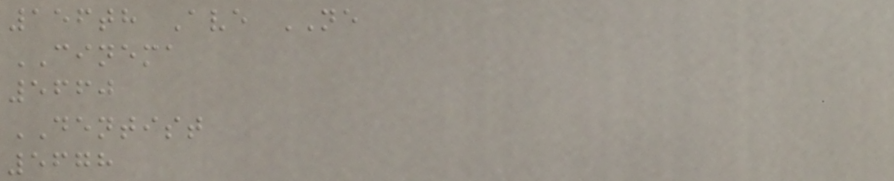156th Ave NE
CINEMA
5660
DENTIST
5678
